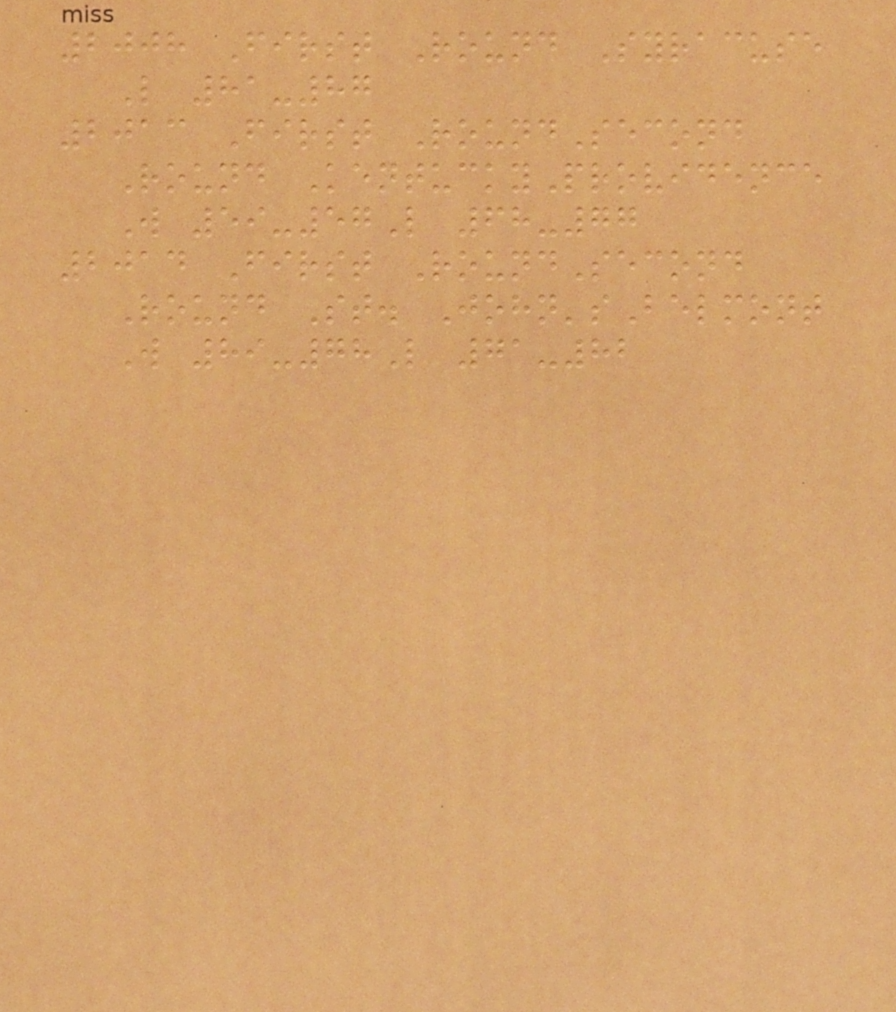2008 First Round Syracuse
L 81-87
2013 First RoundSecond
Round KentuckyProvidence
W 59-57L 68-77
2014 First RoundSecond
Round St. John'sBelmont
W 89-78L 71-82
